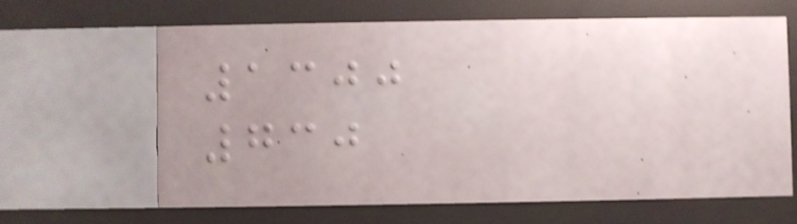1300
730
